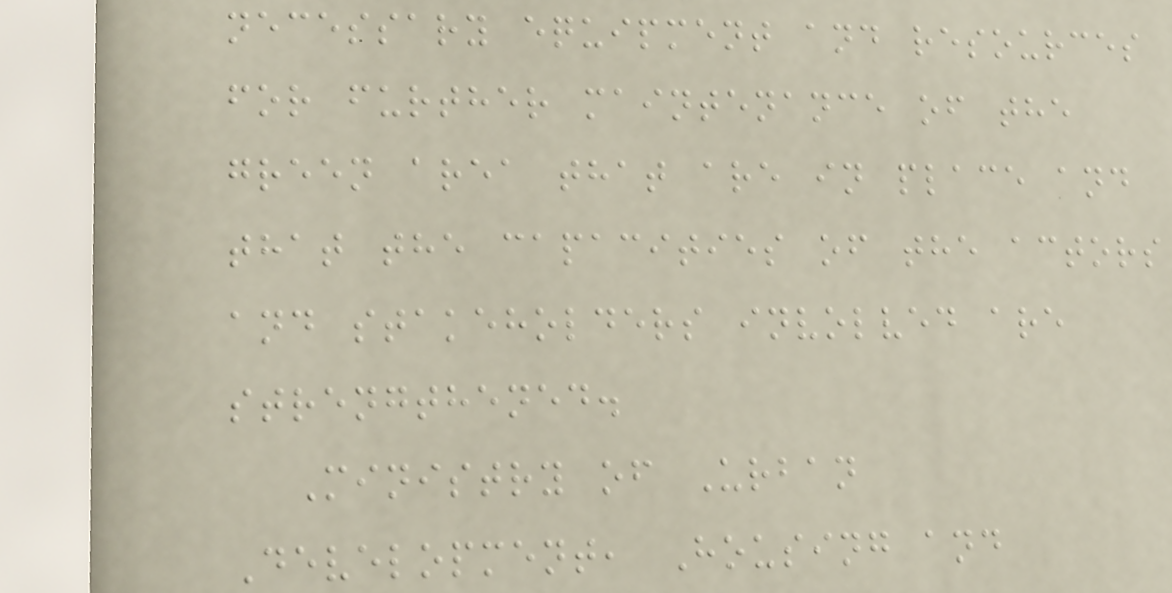necessary equipment and resources
for further maintenance of the
green area that are in place and
that the capacities of the actors
and stakeholders involved are
strengthened.
Ministry of Urban
Development, Housing and
